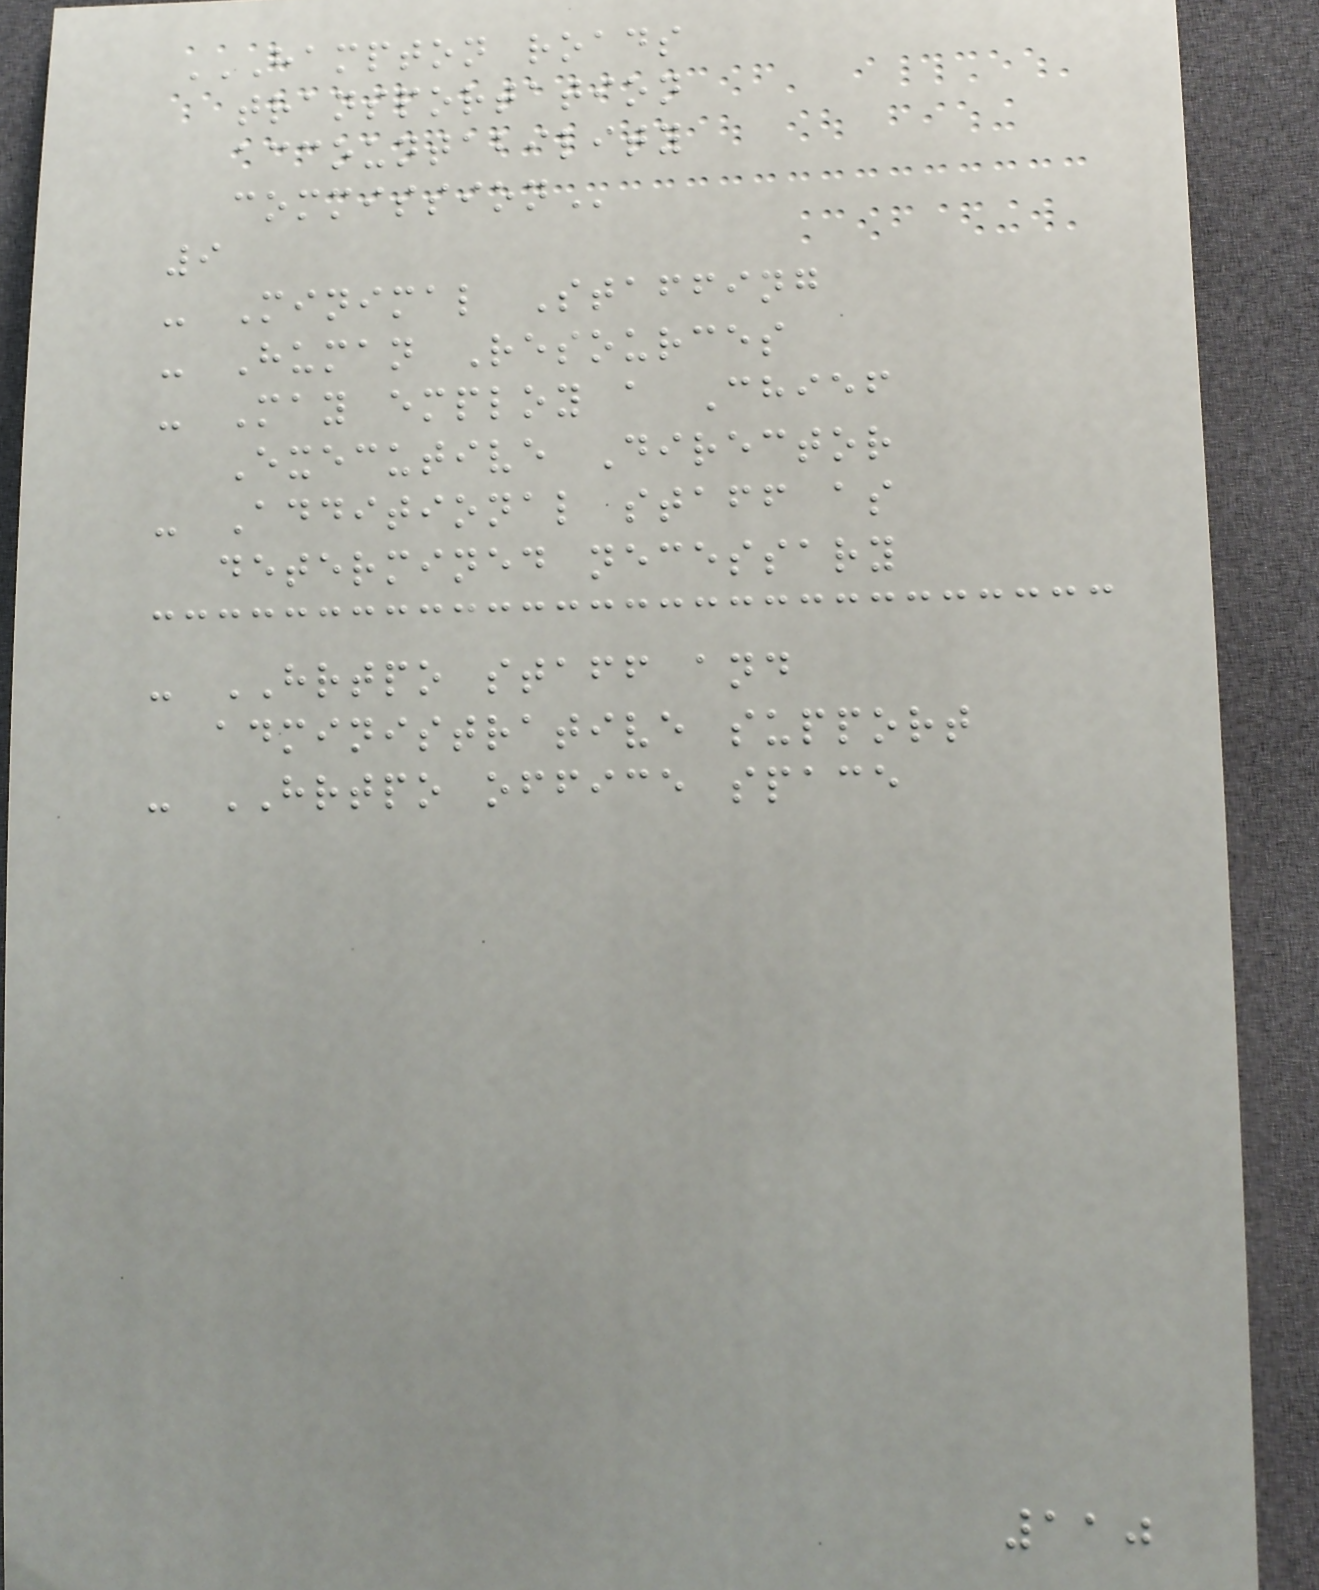HAMPTON ROADS
TRANSPORTATION
ACCOUNTABILITY
COMMISSION
9
- Minimal Staffing
- Human Resources
- May employ a Chief
Executive Director
- Additional staff as
determined necessary
- HRTPO staff and
administrative support
- HRTPO office space
110
